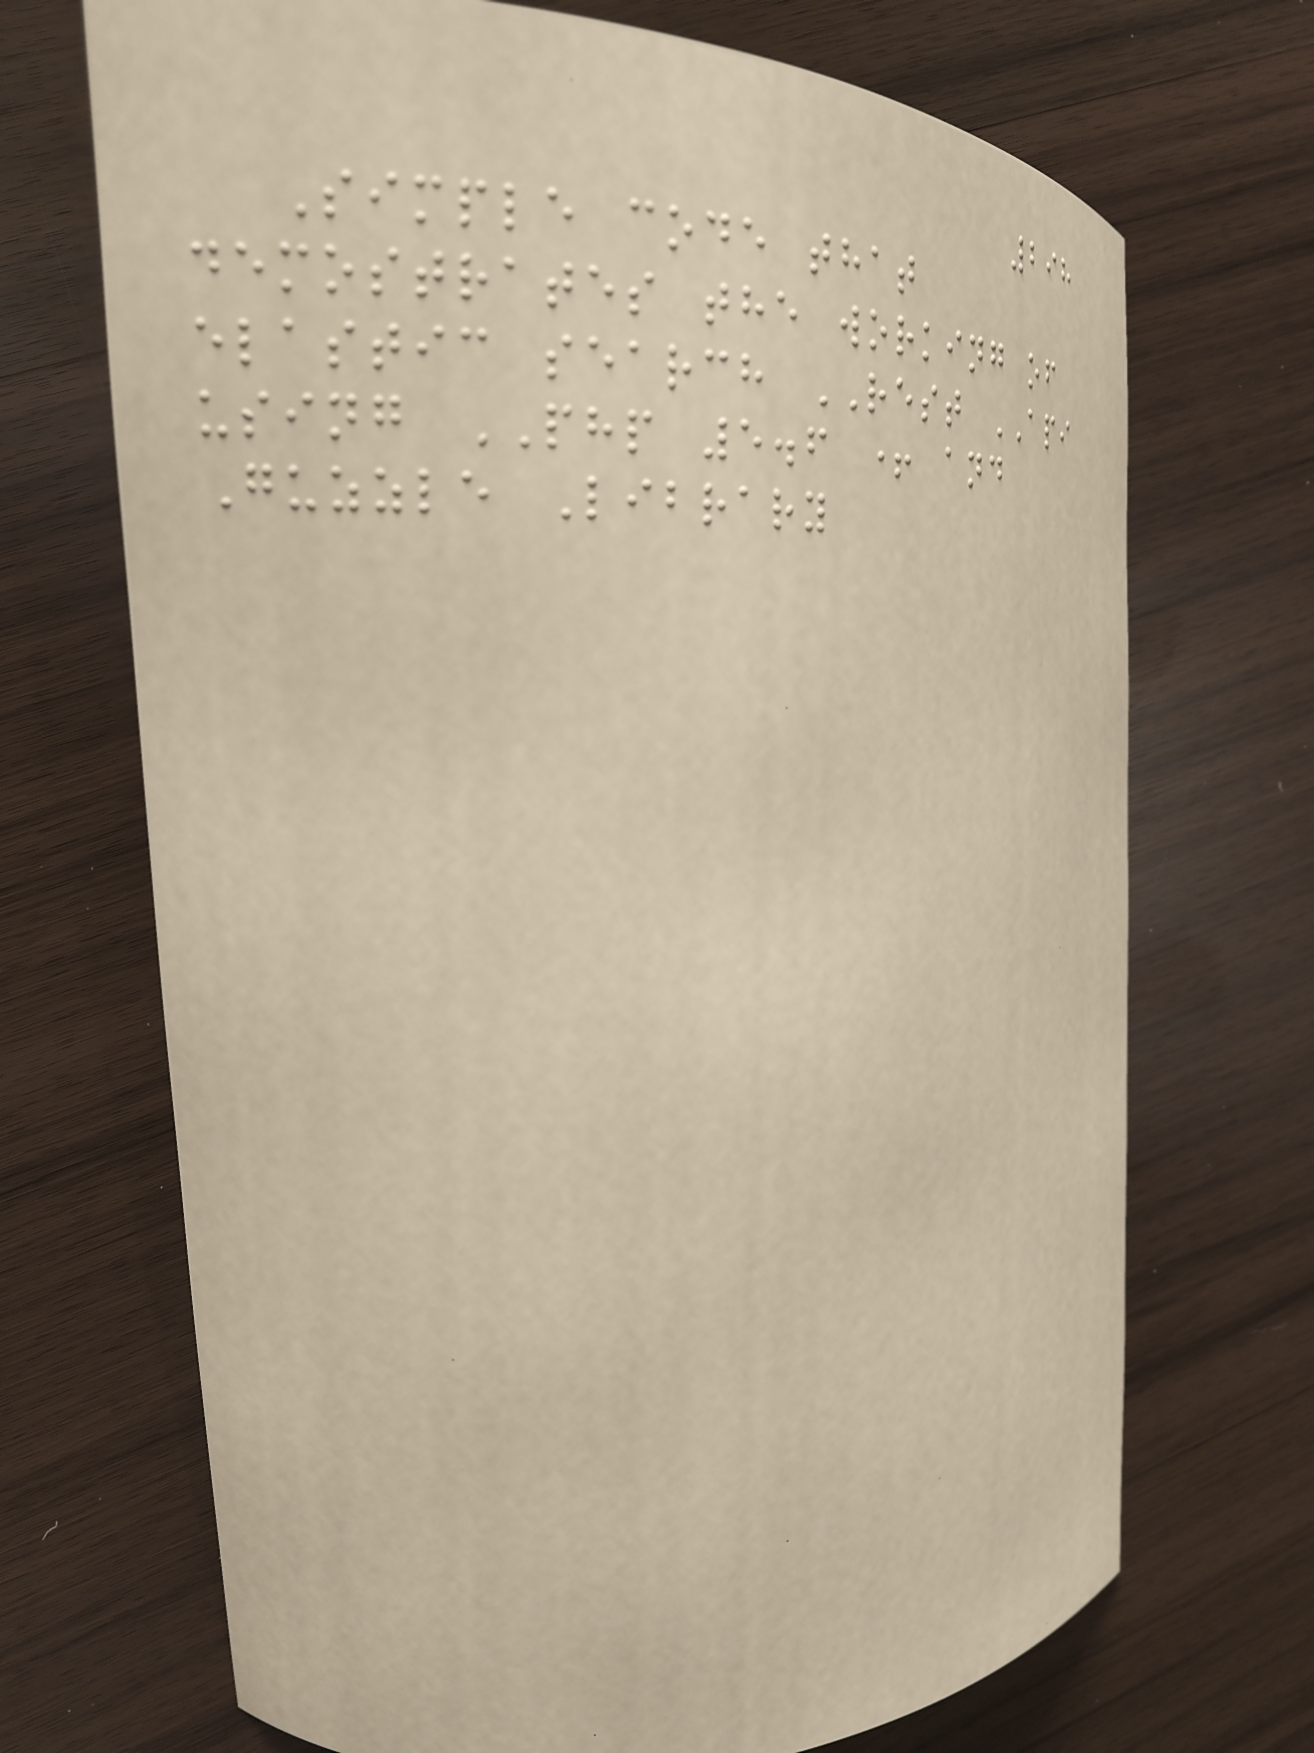298
Simple code that
demostrates the working of
elastic search REST API
using PHP 5.6 + and
Guzzle Library
